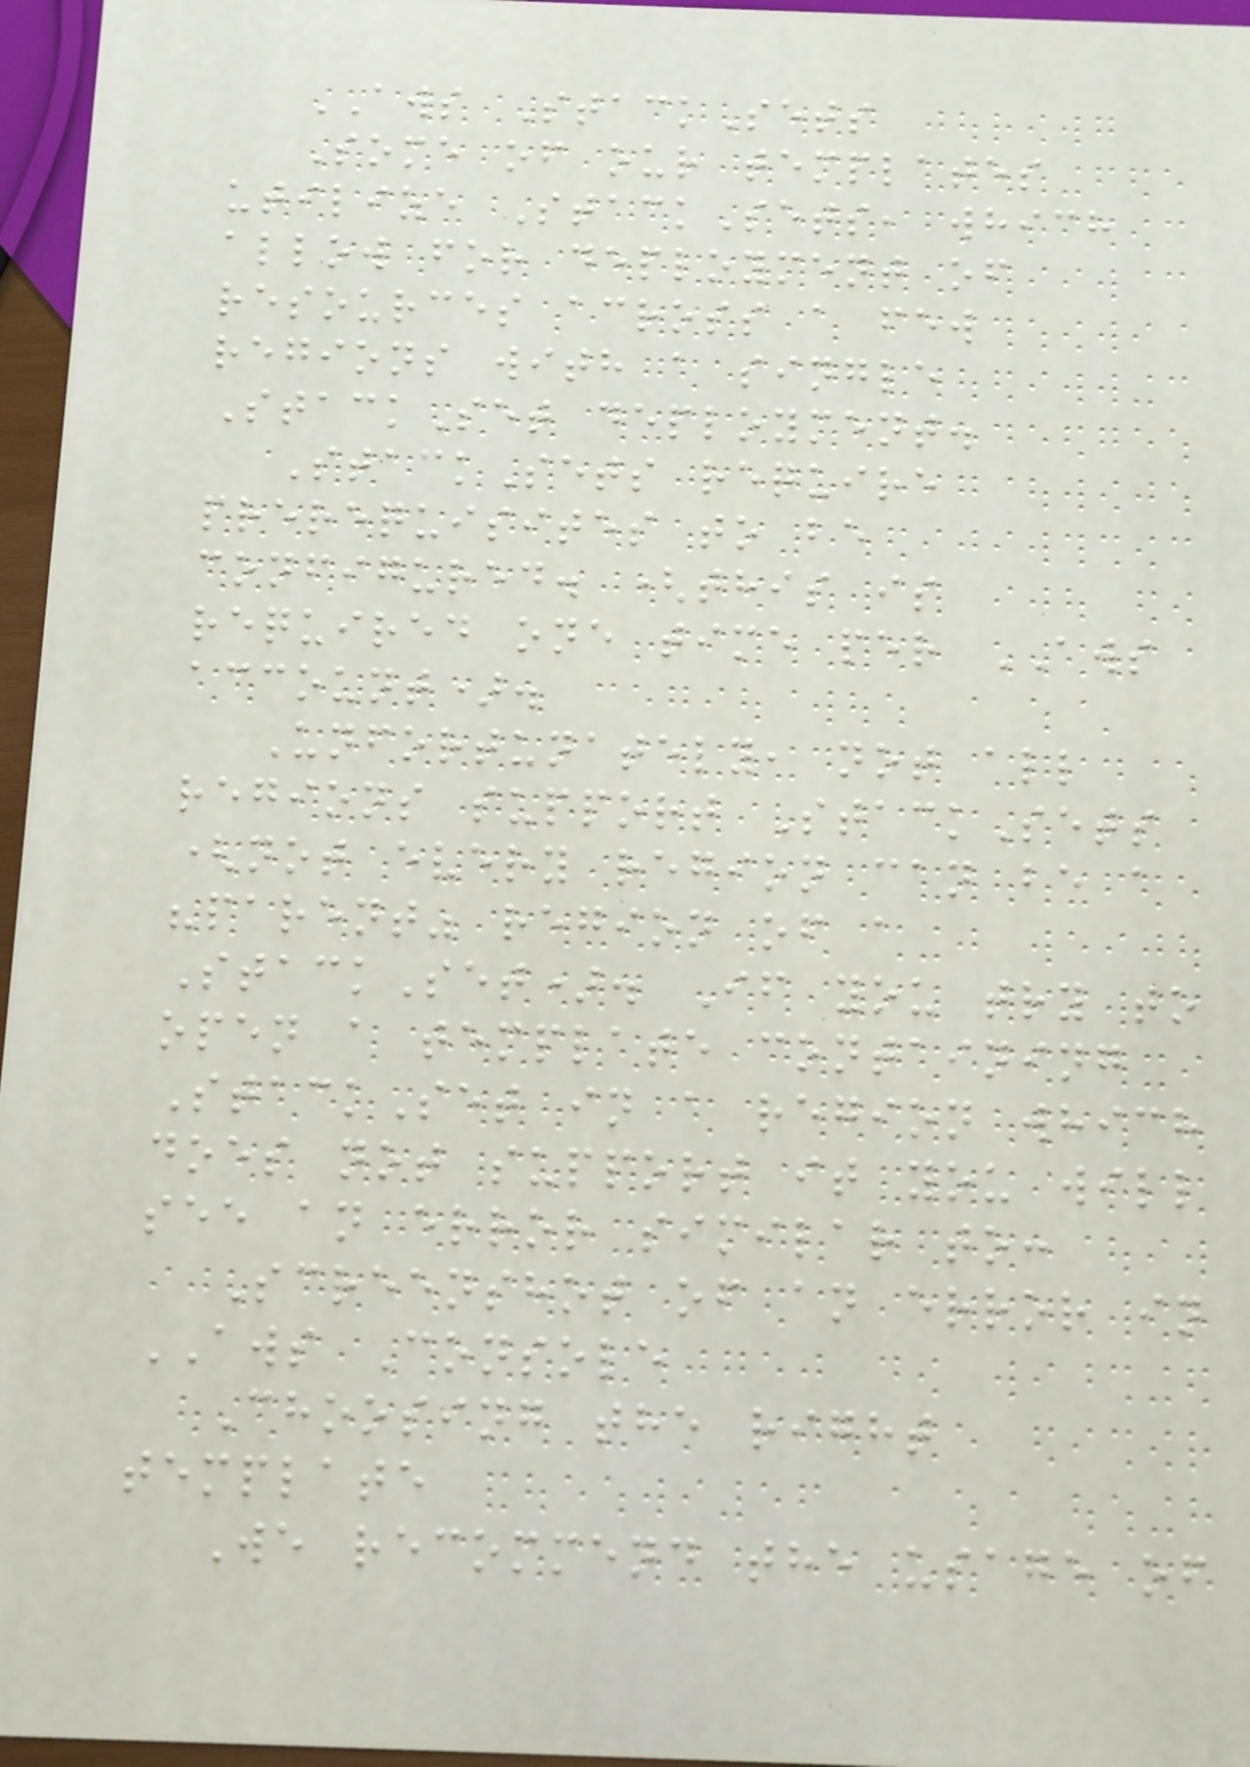AWS StackSets
Some of our templates
utilize StackSets, which
allow for deployment of
resources across a few
regions with a single
StackSet deployment.
StackSets require
prerequisites to be
configured. (this is
required one time per AWS
account).
Unfortunately, not all
regions support StackSets
(not every region can be a
"parent" region of a
StackSet). If you try to
open a template containing
StackSet in a region which
does not support it you will
see an error similar to:
Screenshot of an error in
AWS Console
Choosing the right
template
We recommend the usage of
